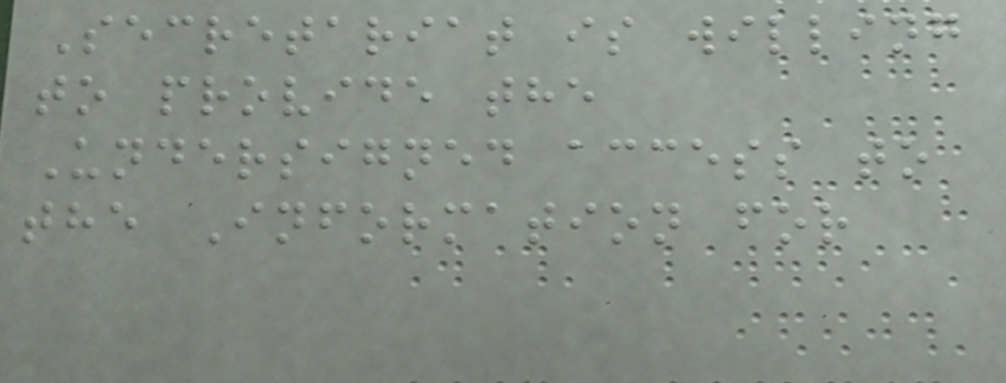Secretariat is willing
to provide the
Undersigned access to
the Information for
